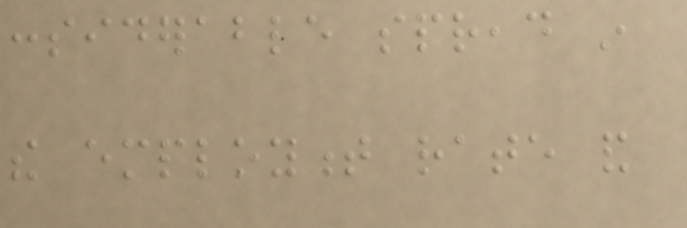considerable spread in
the employment rate and
